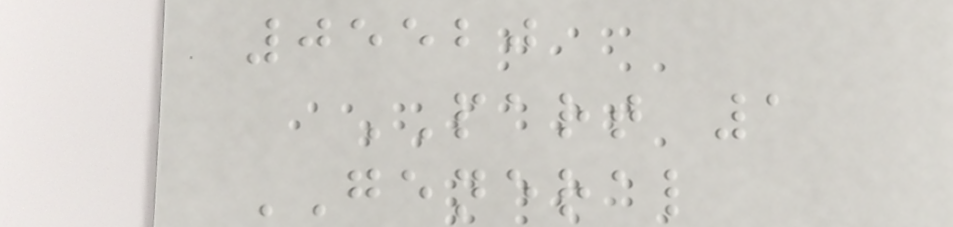05520
PART 1
GENERAL
